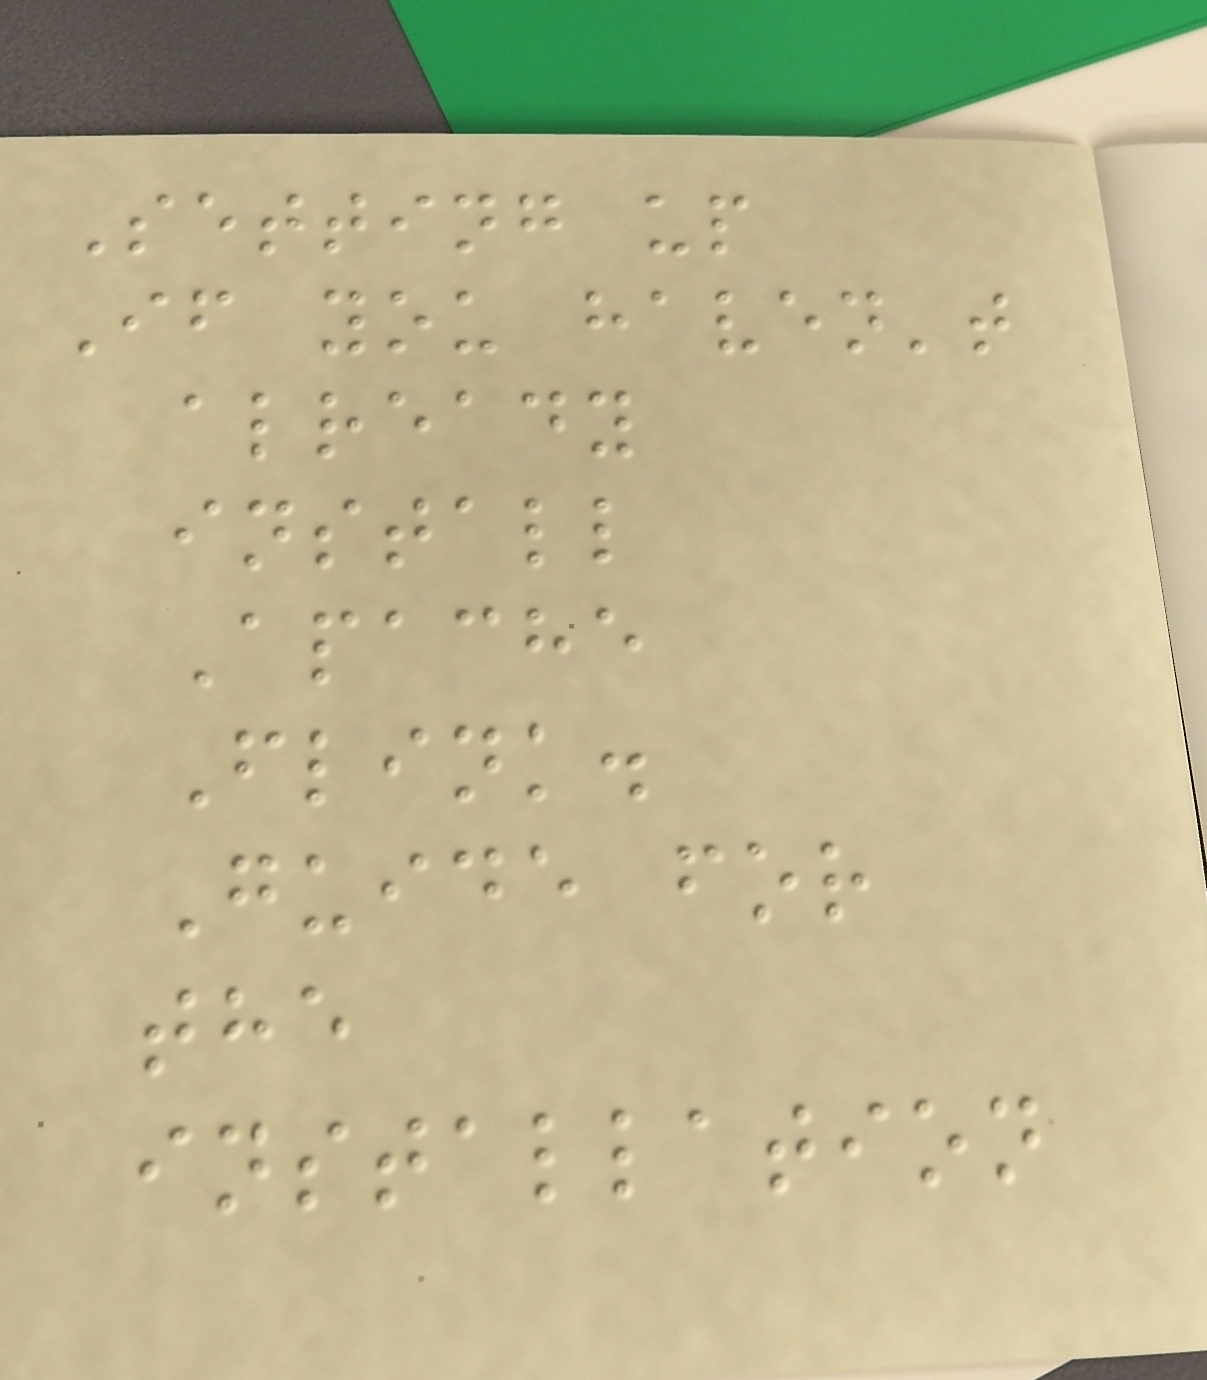Setting up
If you haven't
already
install
Apache
Flink.
Guide for
the
installation
